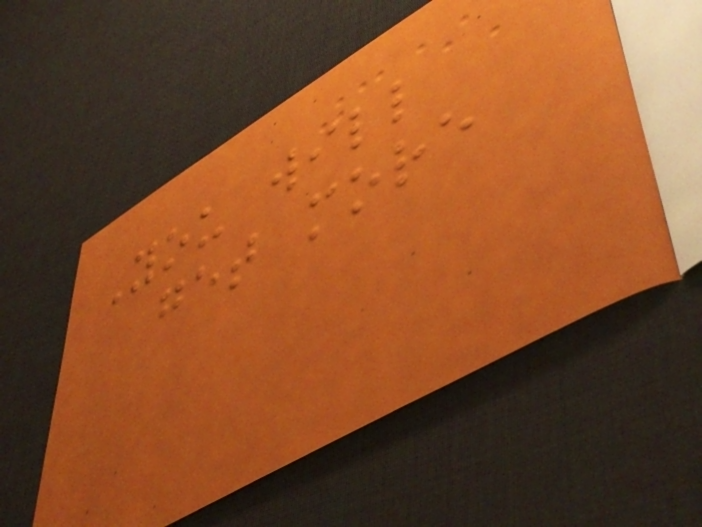You will
get more
